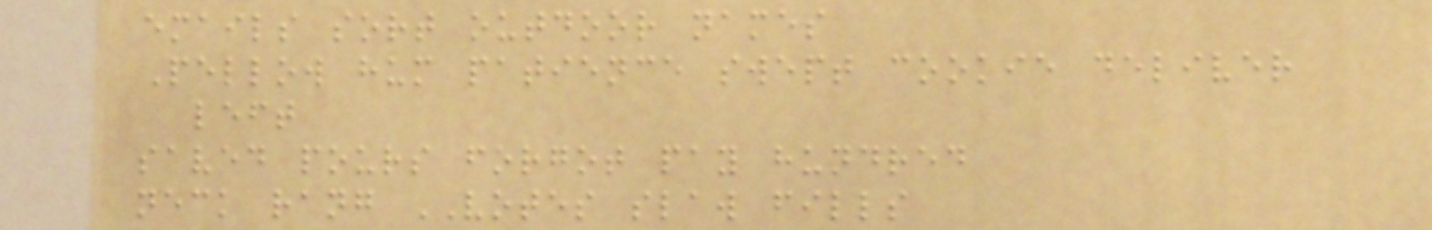emails sort outdoor names
Pellow hum patience swept cookie deliver
left
saved pours forgot pay hundred
neck rang VOTES slaw fills
